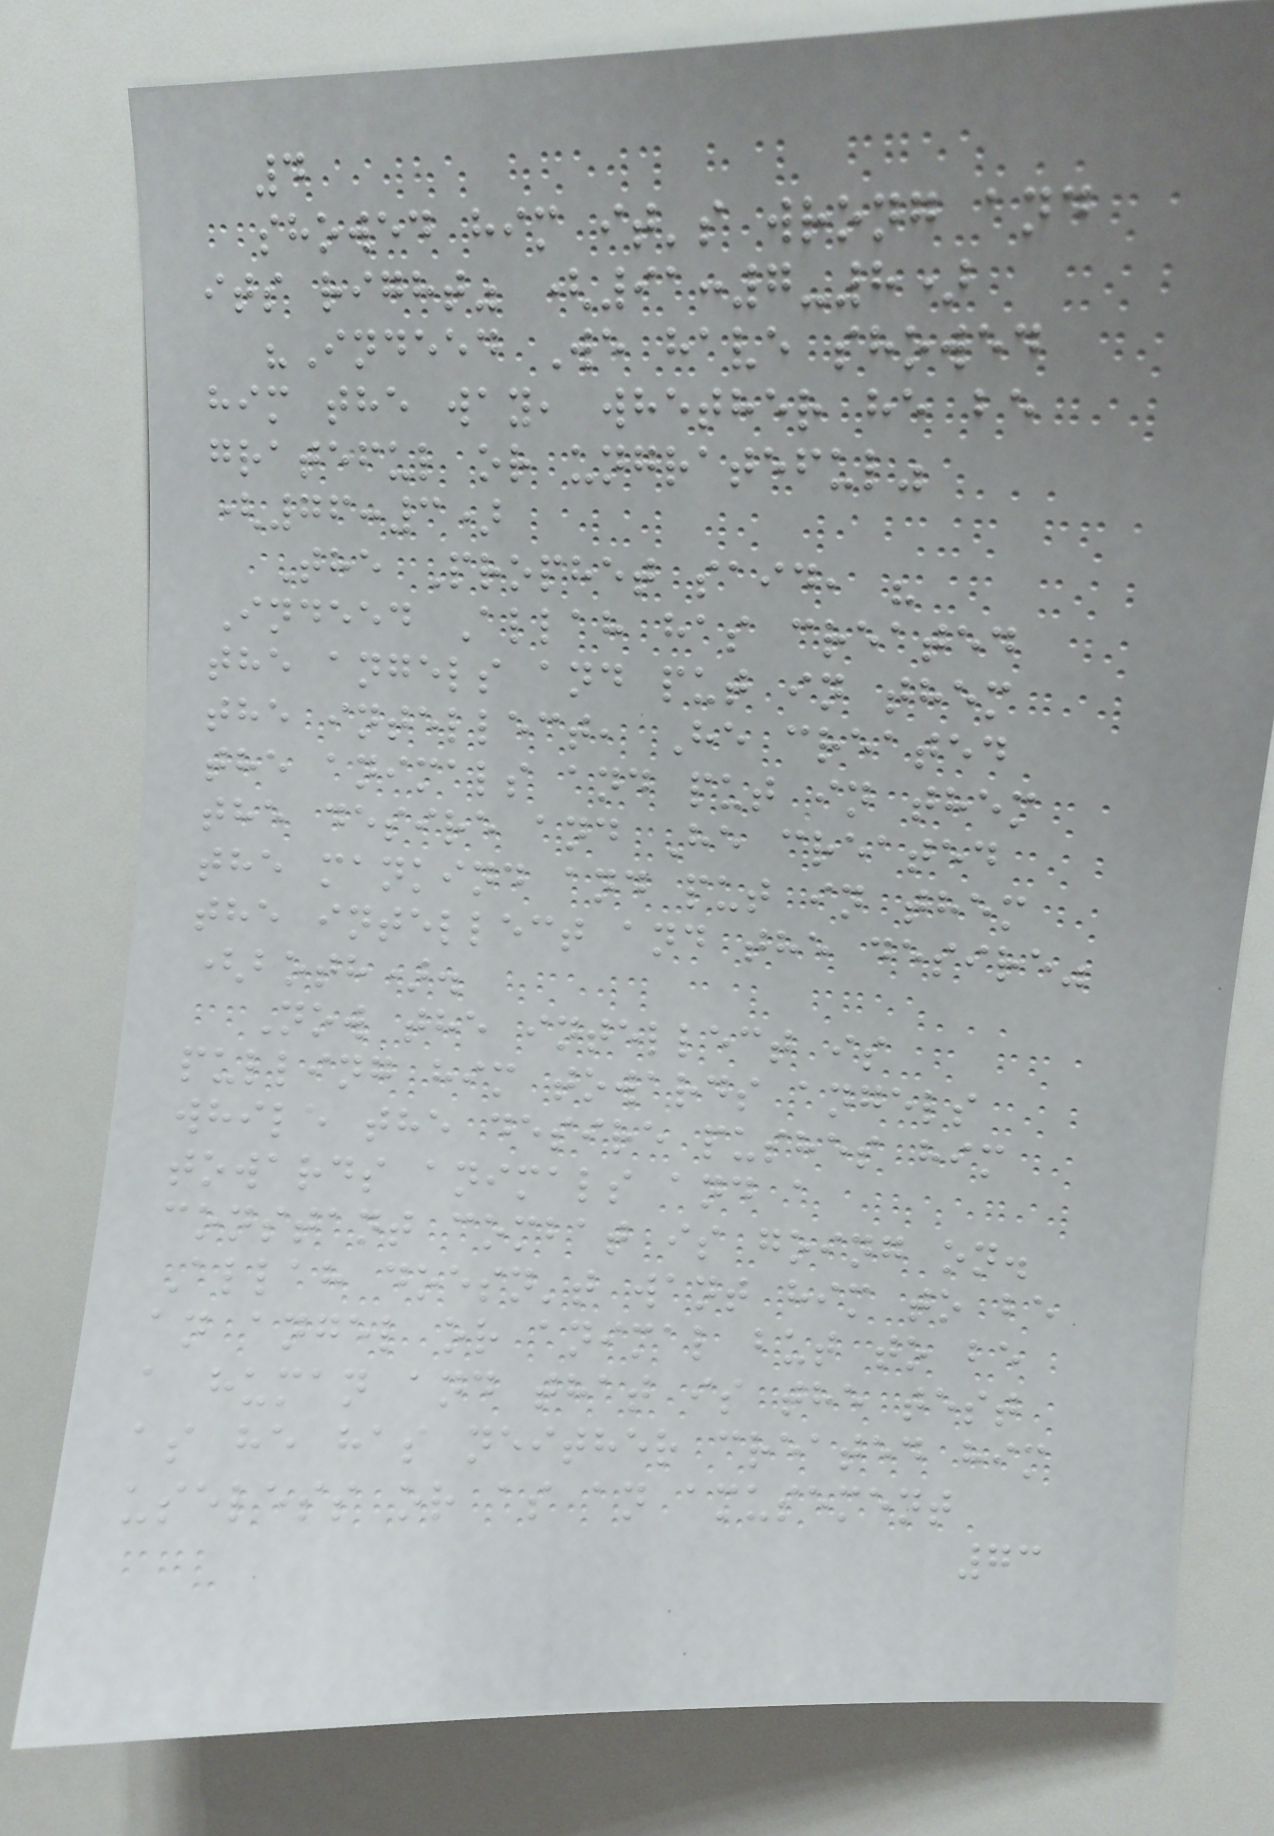4
showed him it's wrong and
its right" (91:7-8)
"Indeed We have showed
him the way, whether he be
grateful or ungrateful"
(76:3)
The Prophet said, "
Indeed Allah has created
the angels and put in them
the intellect, He created
the animals and put in them
the desire and He created
the mankind and put in them
the intellect and the desire"
(both).
Now the intellect is
pulling him towards angels
while the desire pushes him
towards animals and a
constant combat is going on.
Allah doesn't want him to be
an angel or animal but to be
a human and that is the test
as he has neither created him
useless or as an amusement
73
